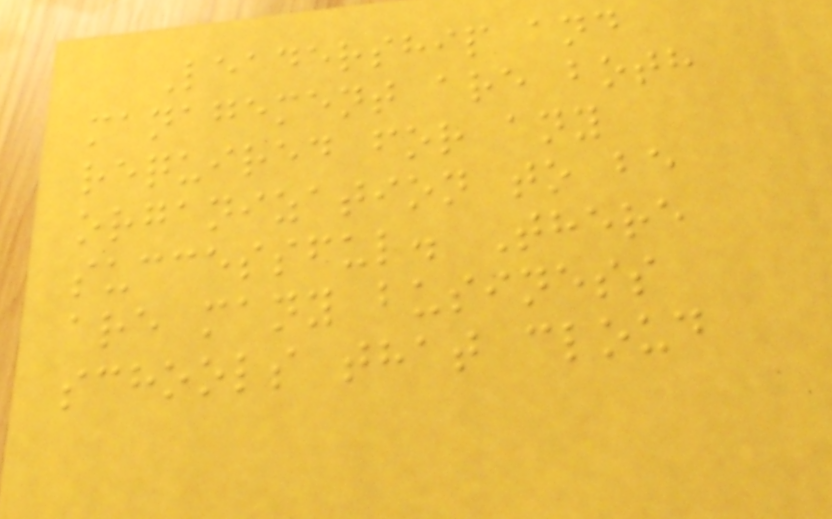Leadership and
management are both
required for any
organization to be
successful. There
are many business
schools that cloud
